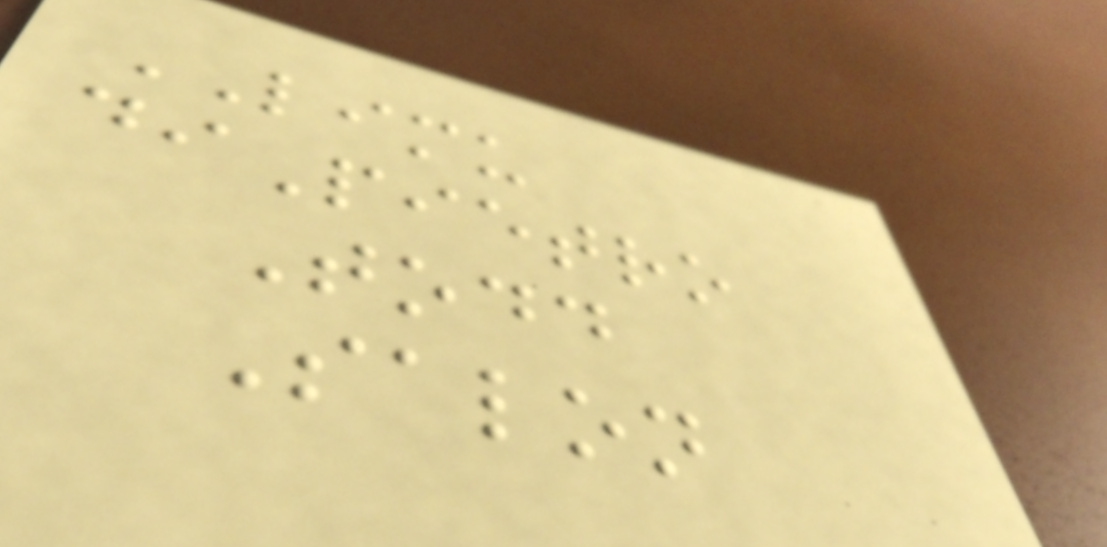LIMU
diPietro
Todd
Salon
